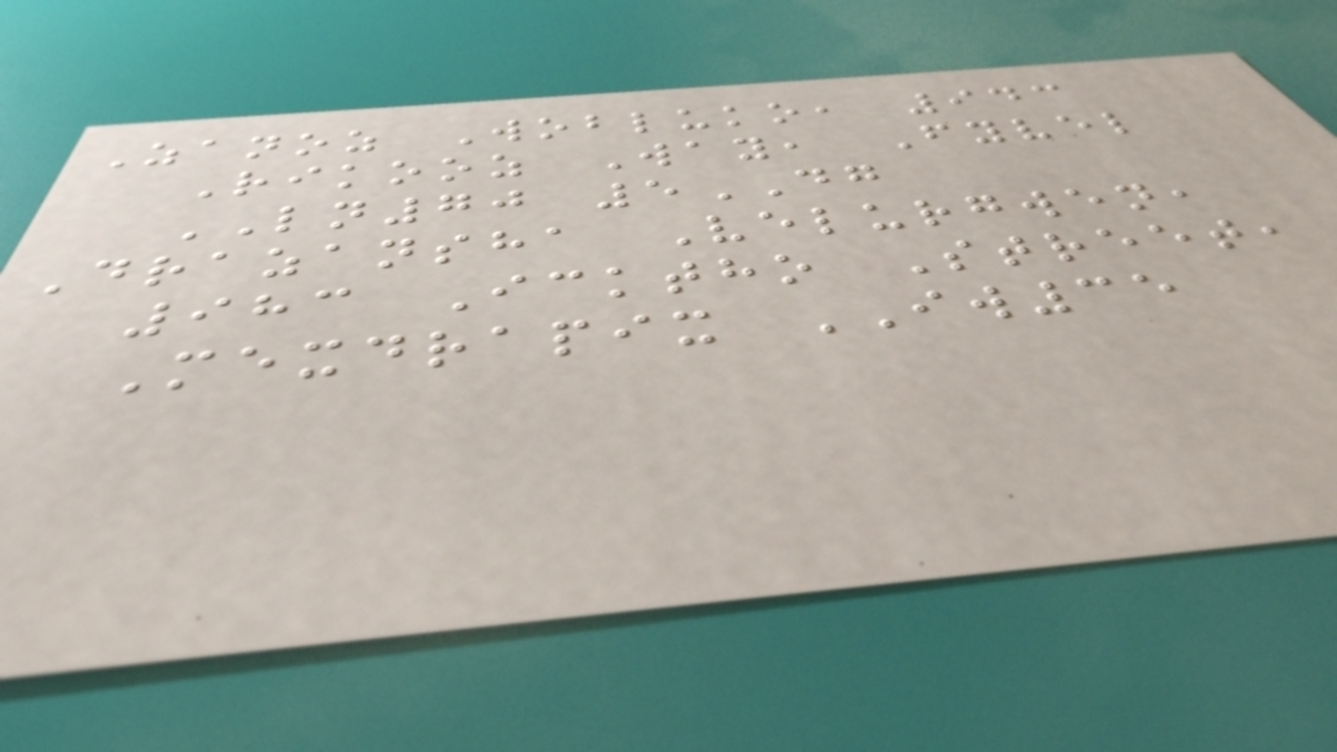Zanoz Wobluko, 943
Rikooz Way, Fyvel
LN70 5DG
Drazansha Velurgwen,
983 Icktho Street,
Mexdrapix IW35
